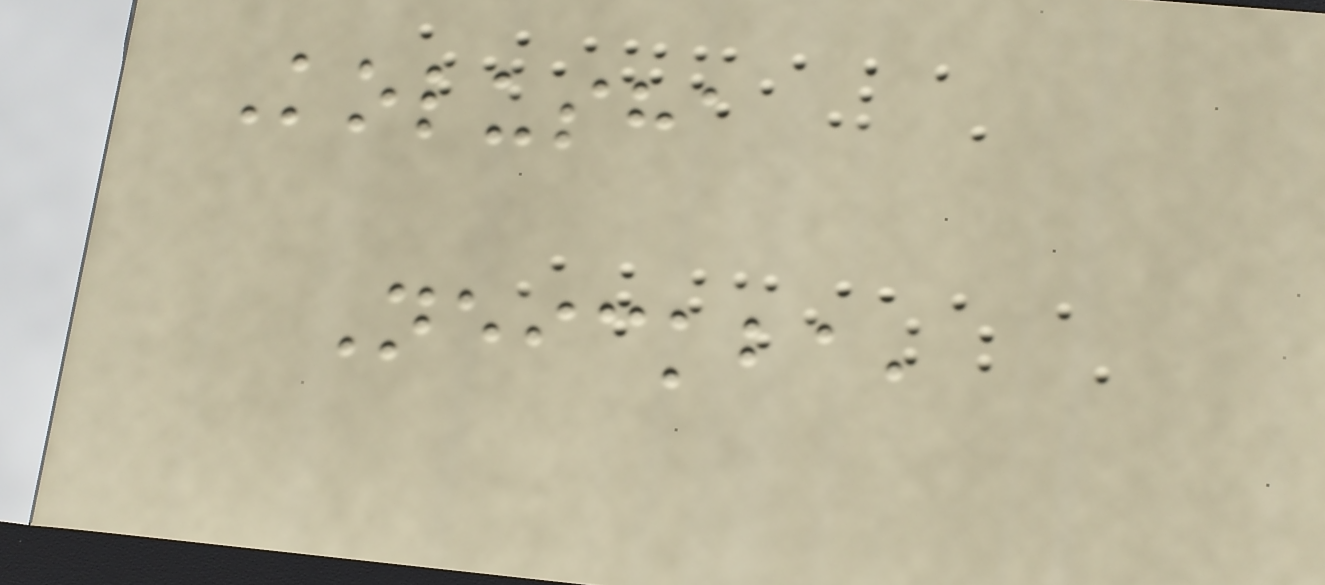Kolusha
Neickba,
